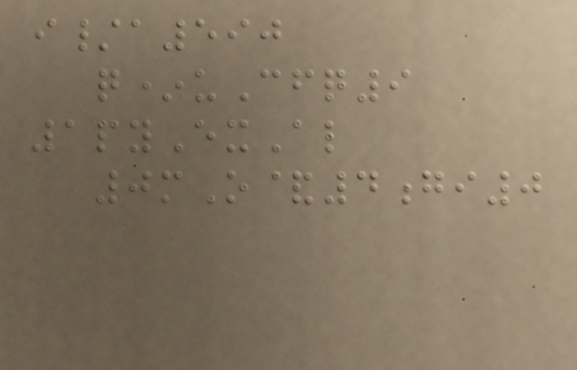i/a590
q*uCfq9
1pyExAl
0mO&4gi0
